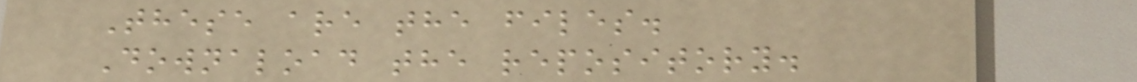These are the files.
Downaload the repository.
